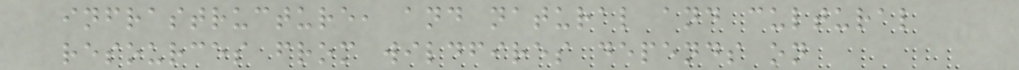infrastructure, and natural and cultural
resources from wildfires depends on
